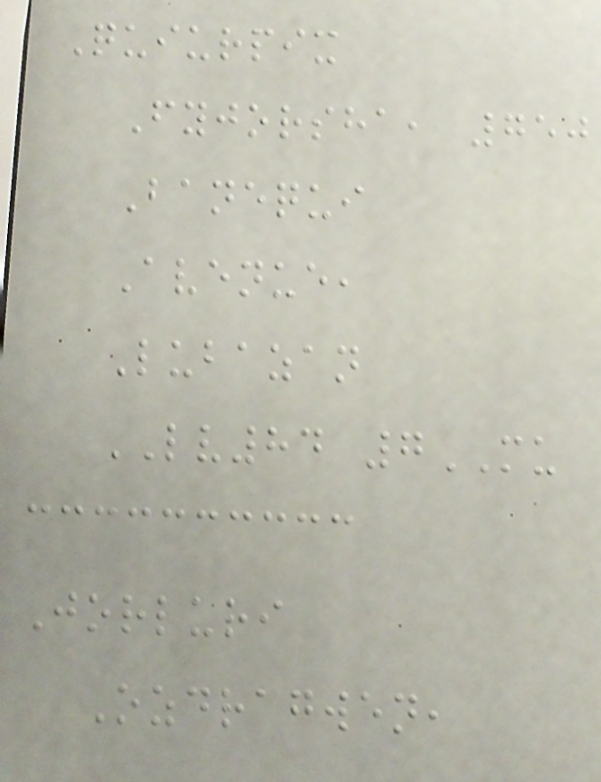Quiurpix
Fyjorsha, 750
Banequi
Avenue,
Lubazan
LV84 7MU
Jorluri
Ozdragwen,
